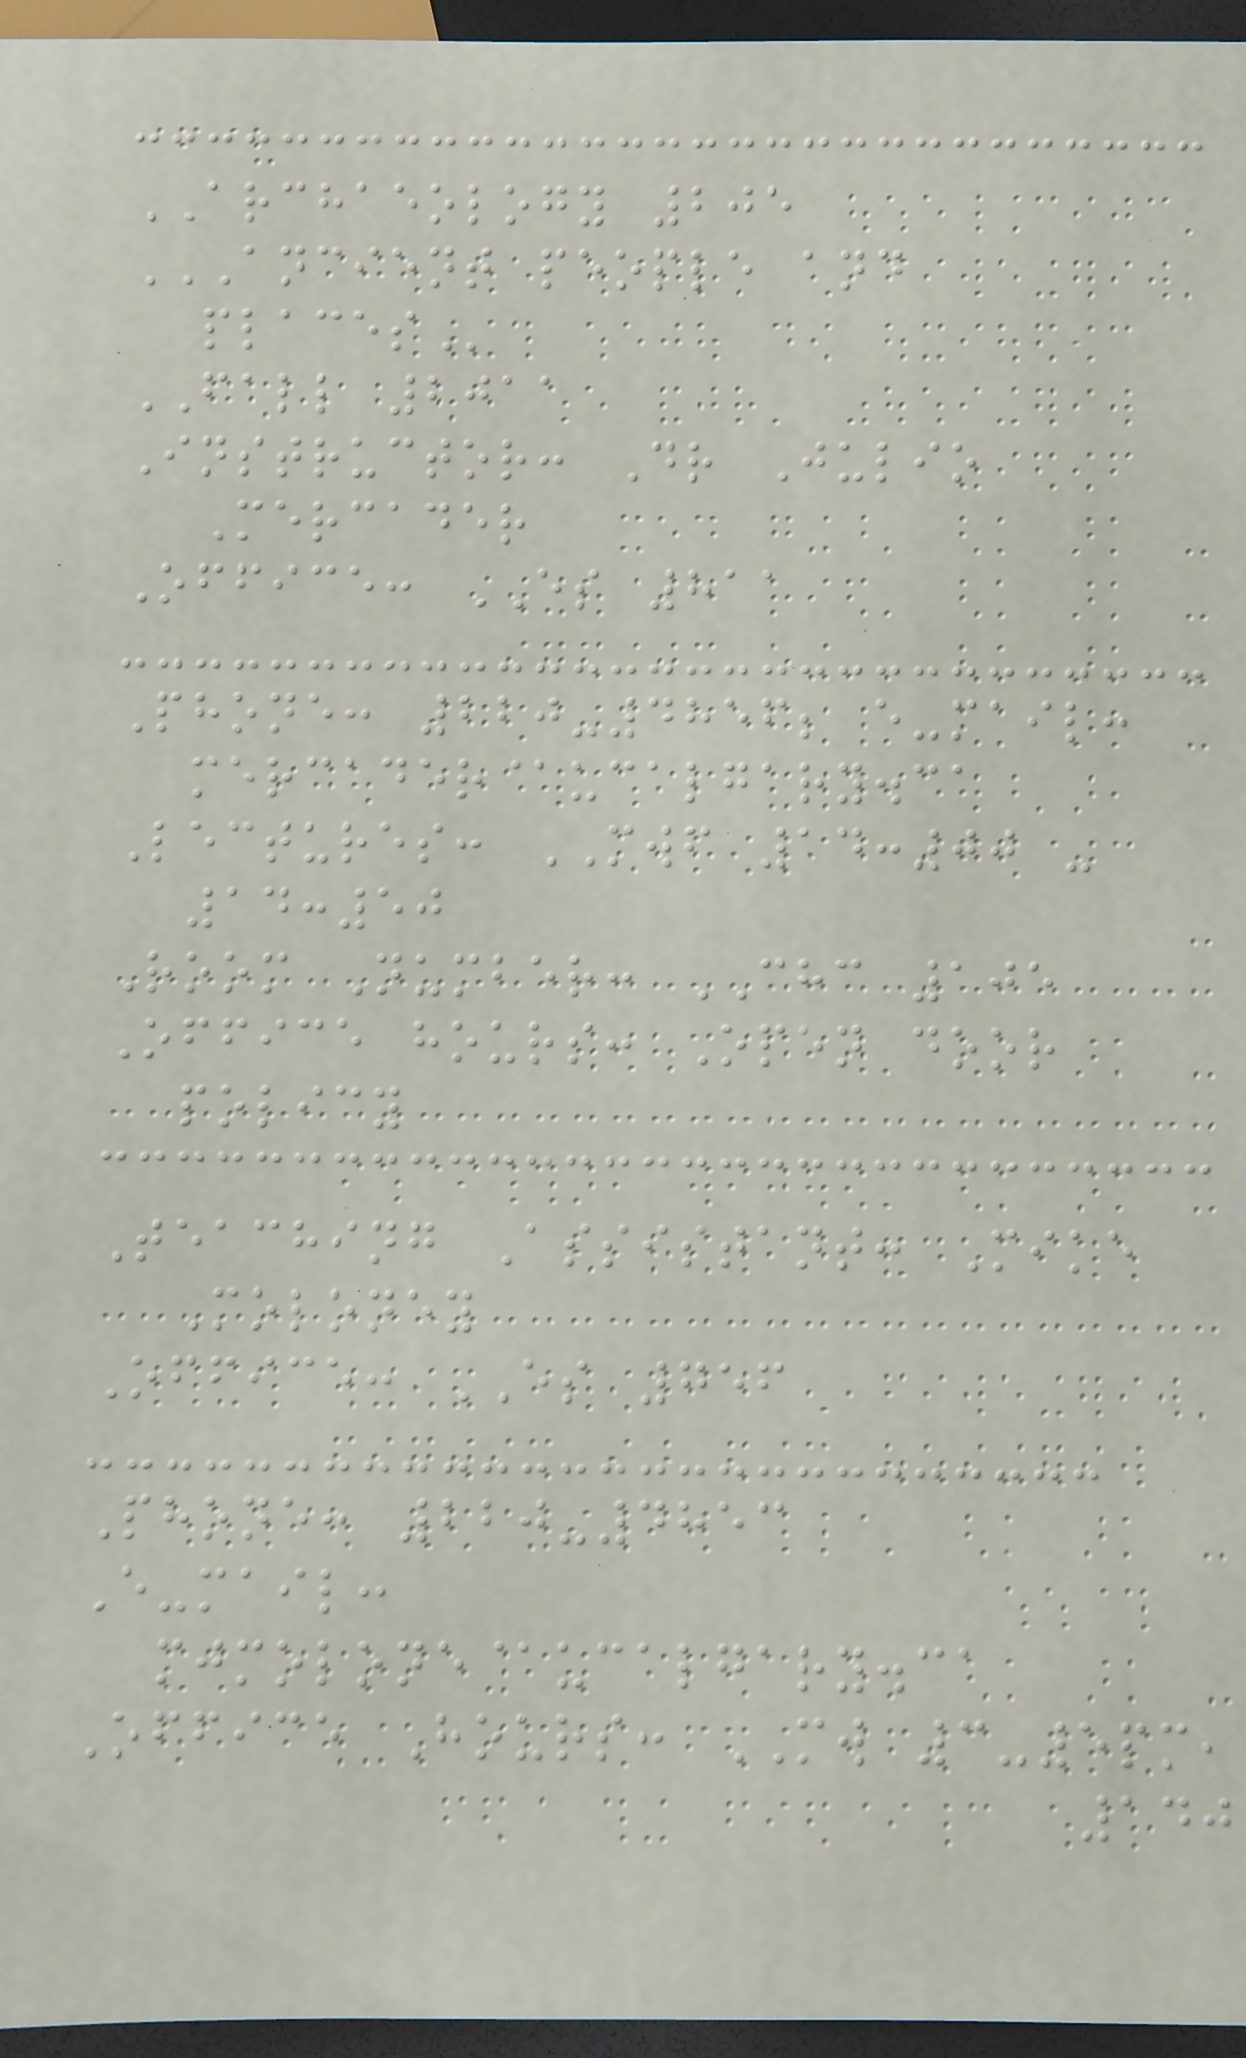ARCHAEOLOGY 205
ANCIENT PEOPLE AND
PLACES
FALL 2011
Instructor: Dr Julio
Mercader
Office: ES 811
Phone: 220-4856; e-mail:
mercader@ucalgary.ca
Lectures: MWF 14:00 -
14:50
Room Number: CHC 105
Office hours: Open door
policy
Teaching Assistant: Mike
Moloney
Office: ES 756
Phone: 220-4853
E-mail:
mjmolone@ucalgary.ca
Office Hours: MW 3-5pm,
140
